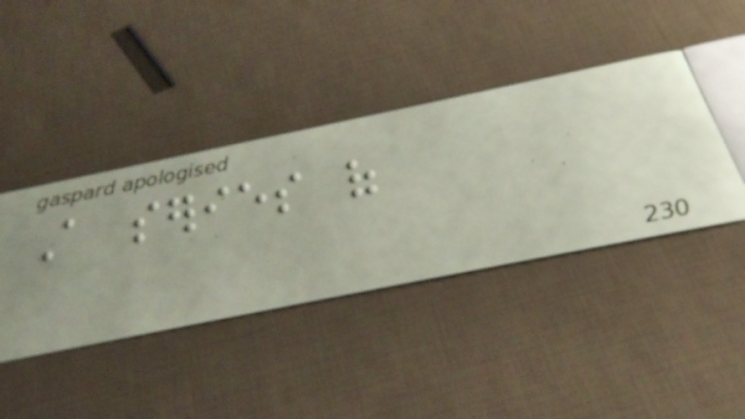A series of
